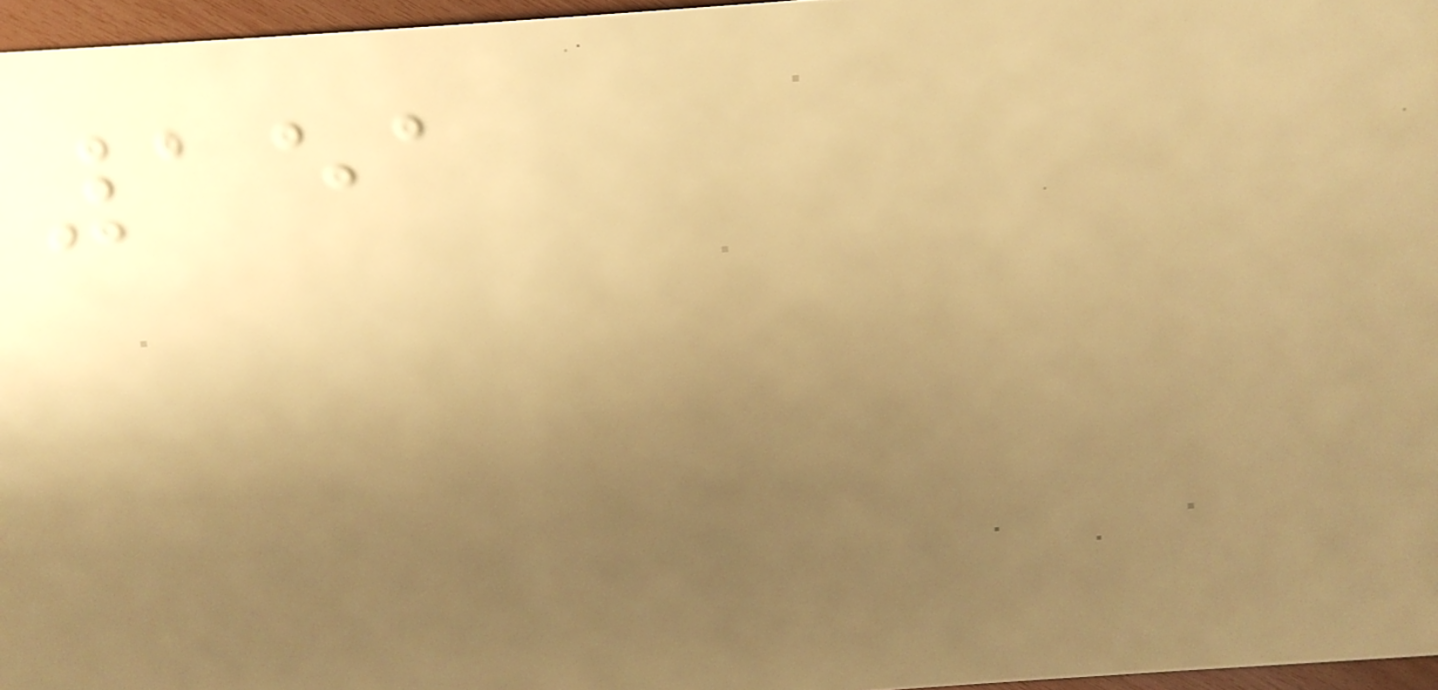151
